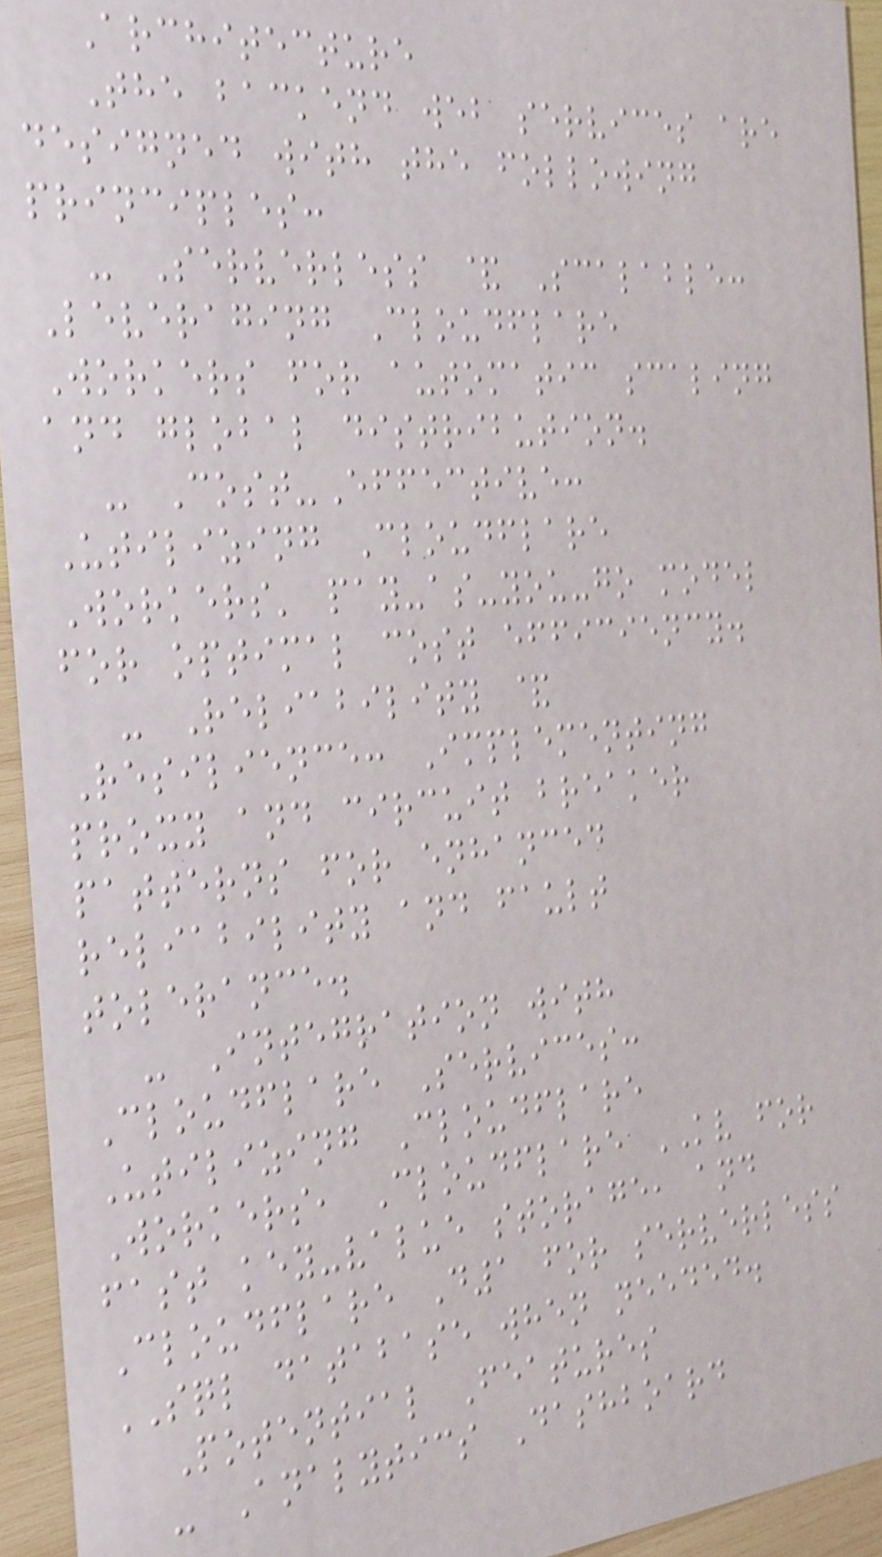Architecture
The backend web services are
designed with the following
principles:
- Serverless & Scalable:
Leveraging Cloudflare
Workers for automatic scaling
and global distribution.
- Cost-Effective:
Utilizing Cloudflare
Workers' pay-as-you-go model
for optimal cost efficiency.
- Reliability &
Resilience: Implementing
proxy and circuit breaker
patterns for enhanced
reliability and fault
tolerance.
- Integration with
Cloudflare Services:
Utilizing Cloudflare
Workers, Cloudflare KV for
fast key-value storage, and
Cloudflare D1 for serverless
SQL database when needed.
Potential Features
- Analytics Dashboard
